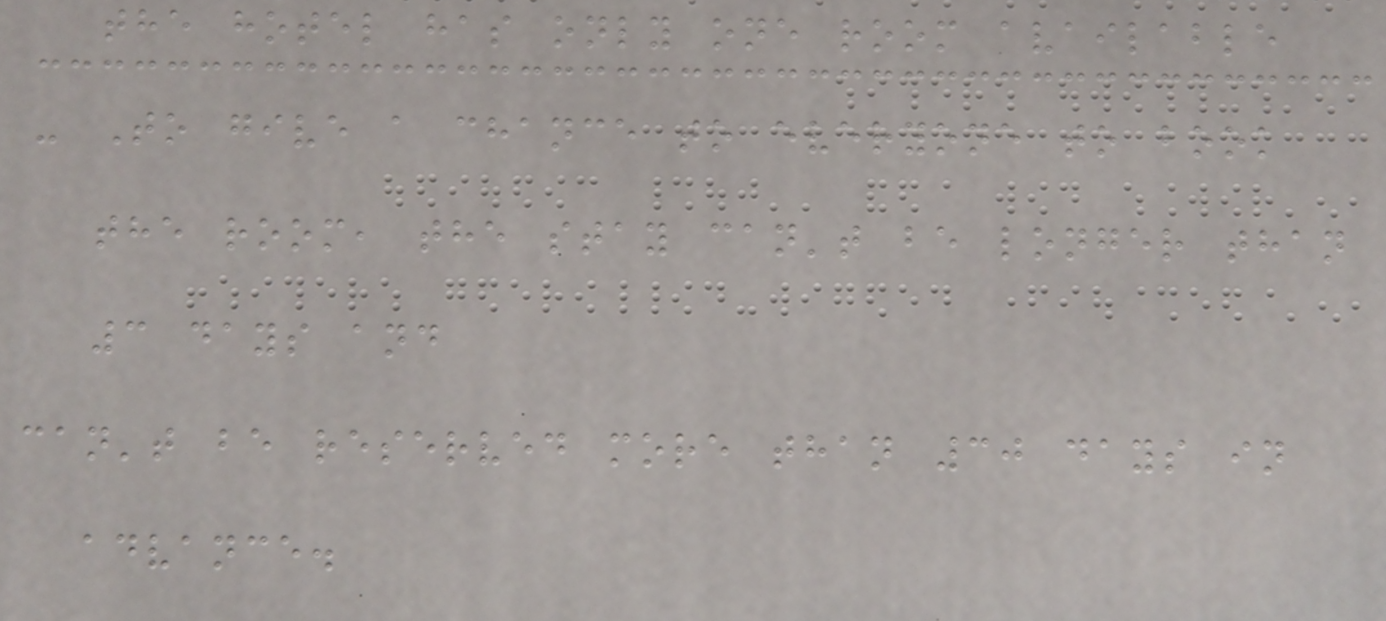the hotel has only one room available
- To give a chance to everyone to book
the room, the stay can't be longer than
3 days and
can't be reserved more than 30 days in
advance.
